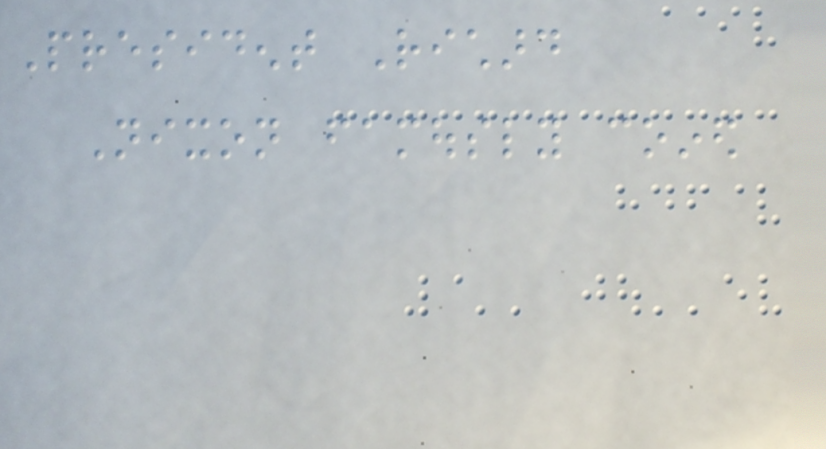President Richard
Nixon famously coined
